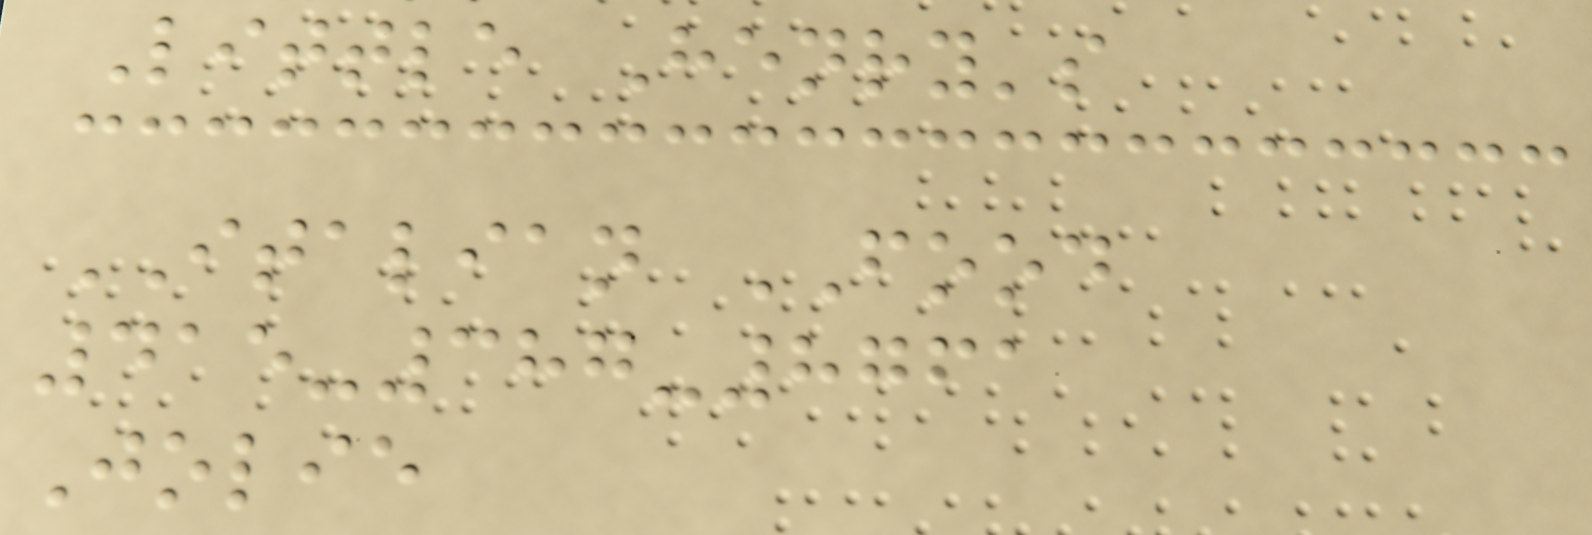Little Henry's
ITALIAN FOOD
415-387-8761
Jolie
